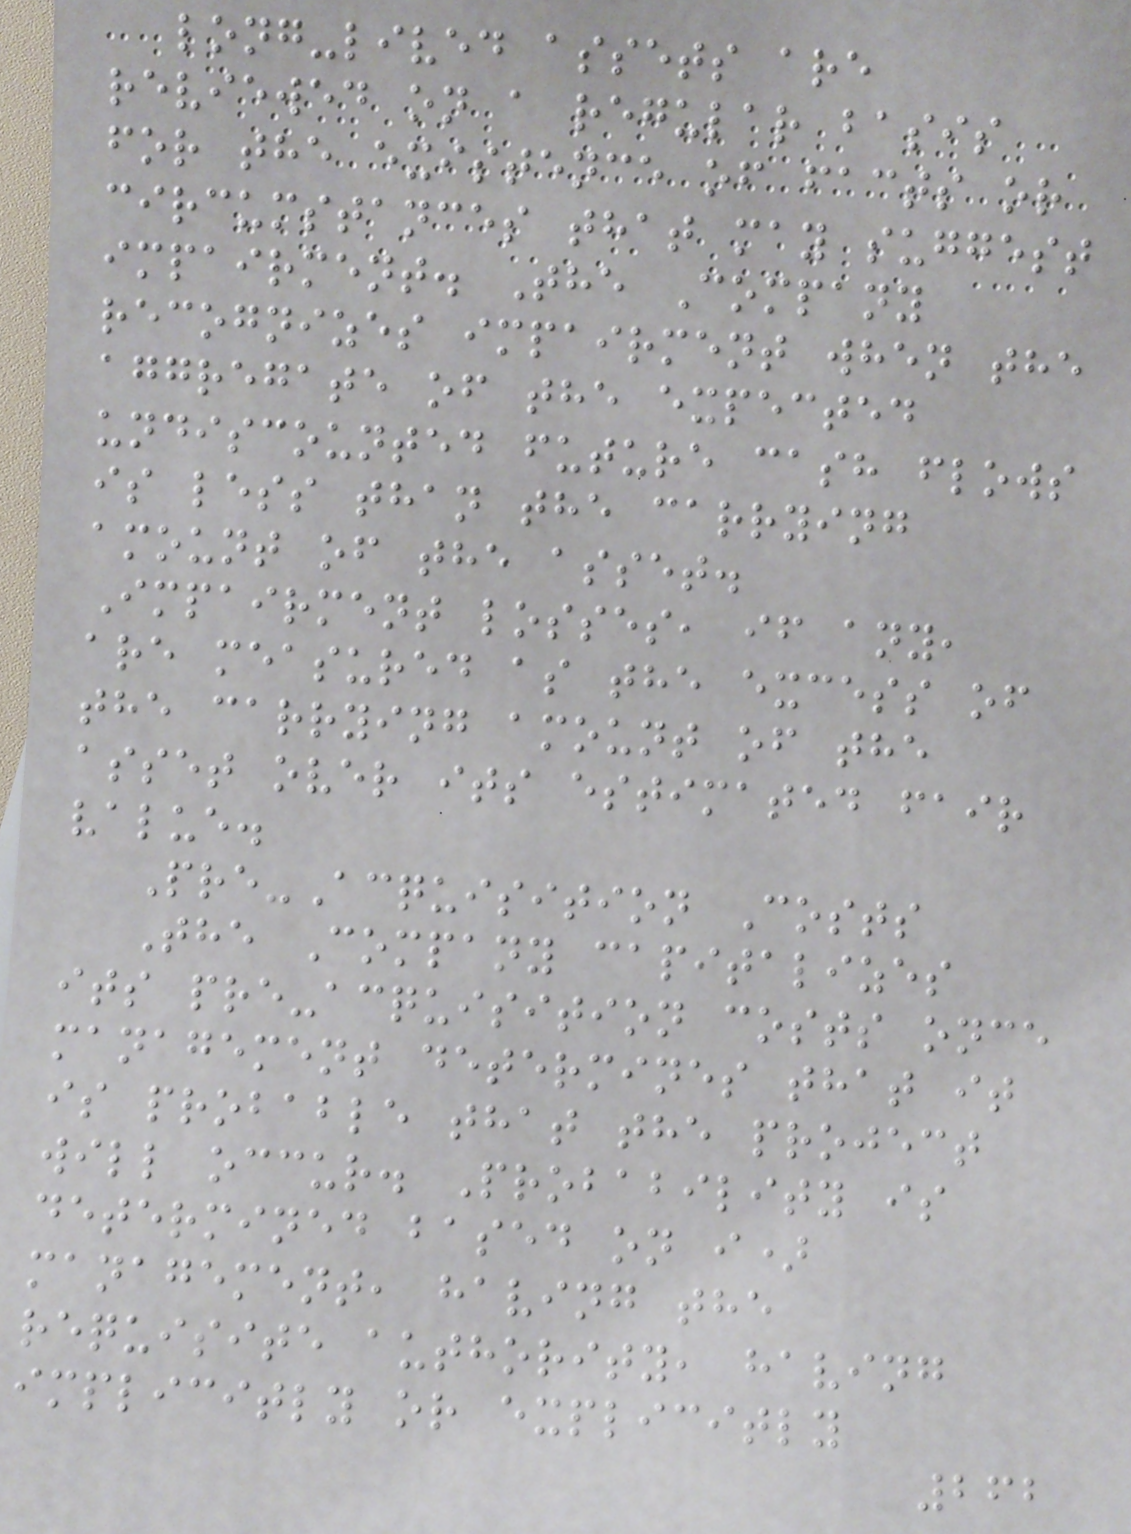long-lived assets are
reviewed on a regular basis
for the existence of facts or
circumstances that may suggest
impairment. The Company
recognizes impairment when the
aggregate of the expected
undiscounted future cash flows
is less than the carrying
amount of the asset.
Impairment losses, if any,
are measured as the excess of
the carrying amount of the
asset over its estimated fair
value.
Pre-Acquisition Costs
The Company capitalizes
its pre-acquisition costs once
management determines that it
is probable that the project
will occur. Probability is
determined based on i)
management, having the
requisite authority, having
implicitly or explicitly
262
